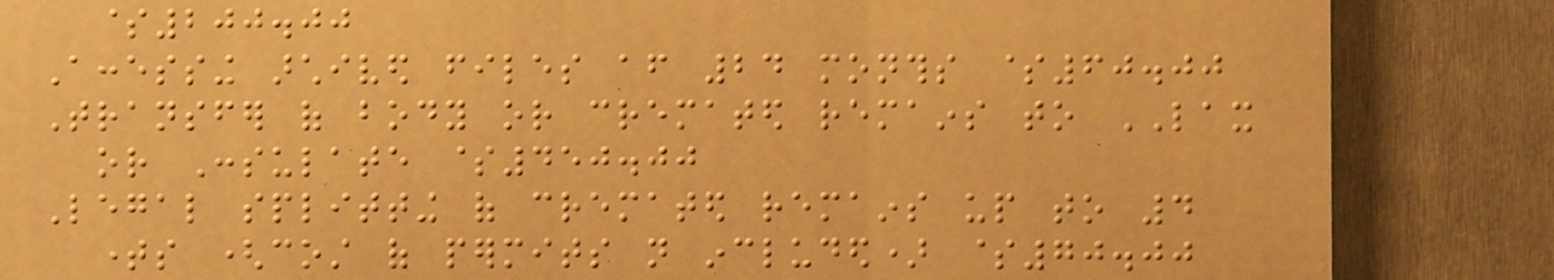$200.00
Accessing archived files after 24 months $60.00
Transfer of body or cremated remains to LAX
or Consulate $450.00
Legal splitting of cremated remains up to 4
times (cost of permits not included) $70.00
